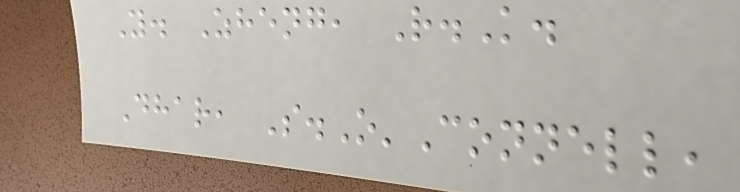Y. Zheng, R.K.
Dhar, S.O'Connell,
